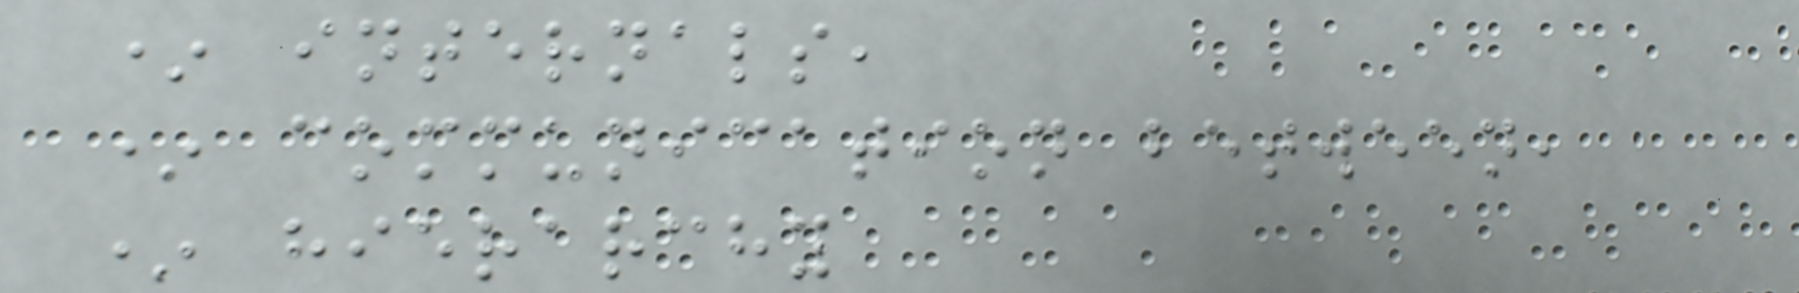* internals,
* communication between,
* hierarchy
